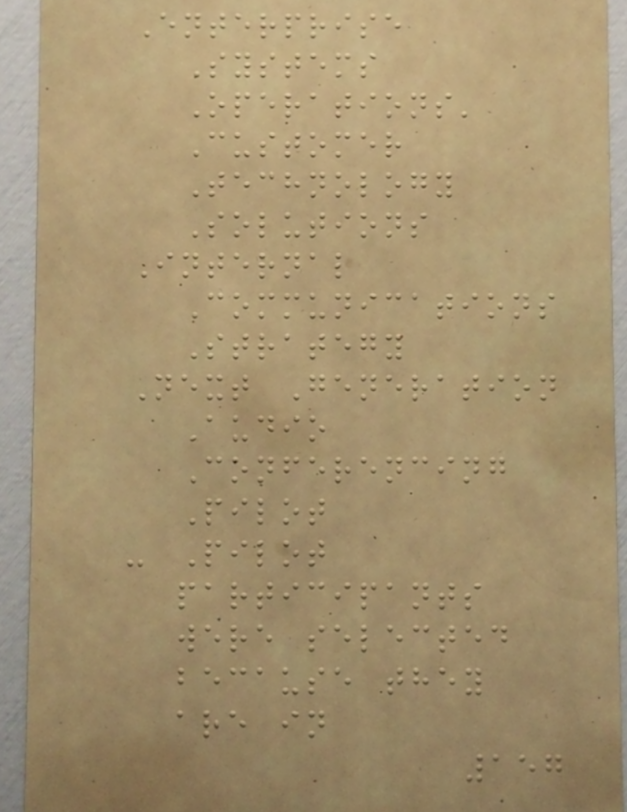Enterprise
Systems
Operations'
Customer
Technology
Solutions
Internal
Communications
Strategy
Next Generation
Audio
Conferencing
Pilot
- Pilot
participants
were selected
because they
are in
157
